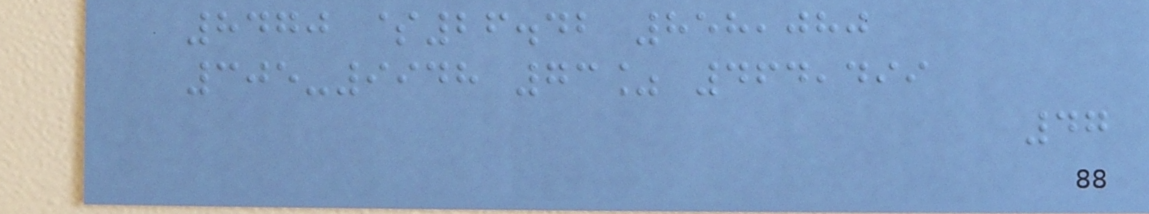8470 $26.42 858,080
305-9948 73% 464,499
47
